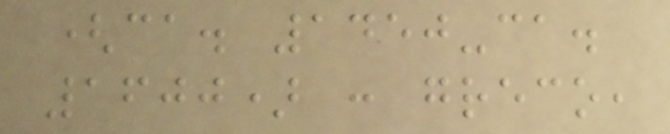(ca. 1450-ca.
1600) : greco,
